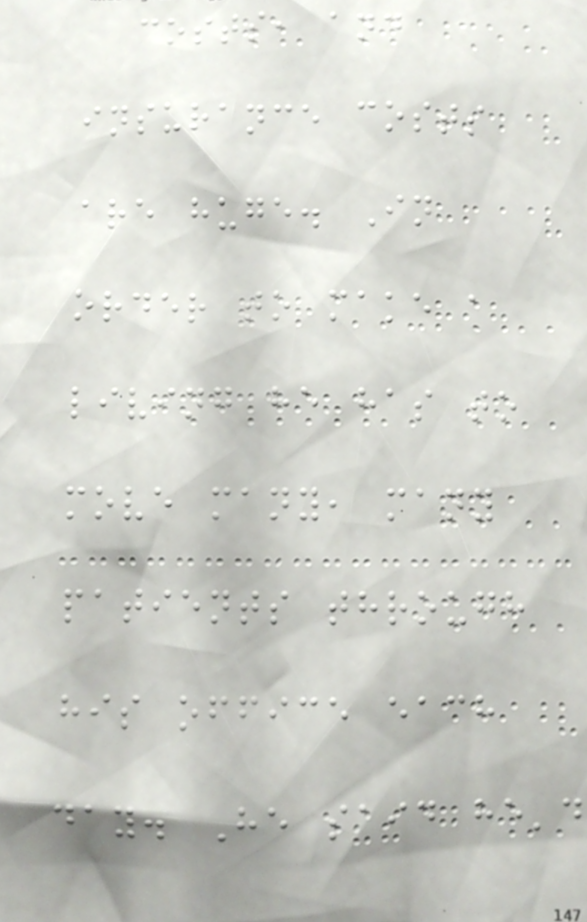costs, and
insurance costs
are huge. In
order to make a
living he has to
move many, many
patients through
his office each
day. He said he'd
